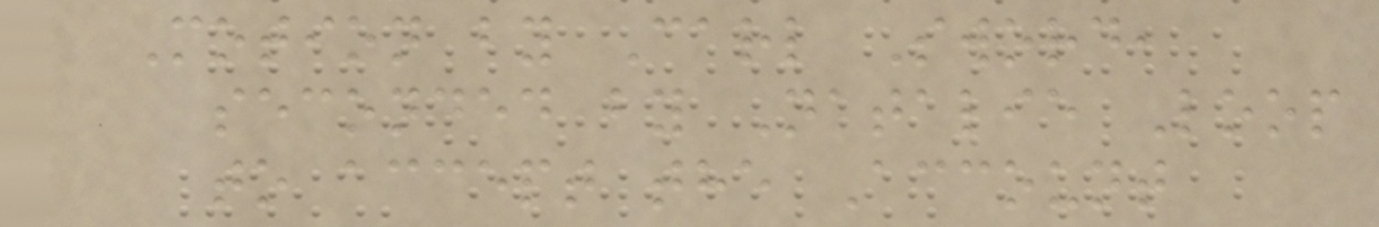Motion by Carl Sword,
seconded by Natalie Loop
to accept the Account
